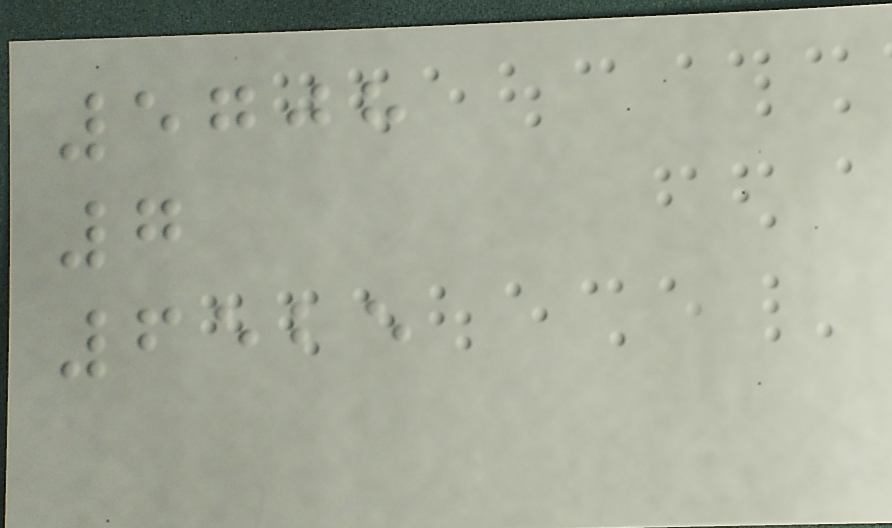5708
7
6525
